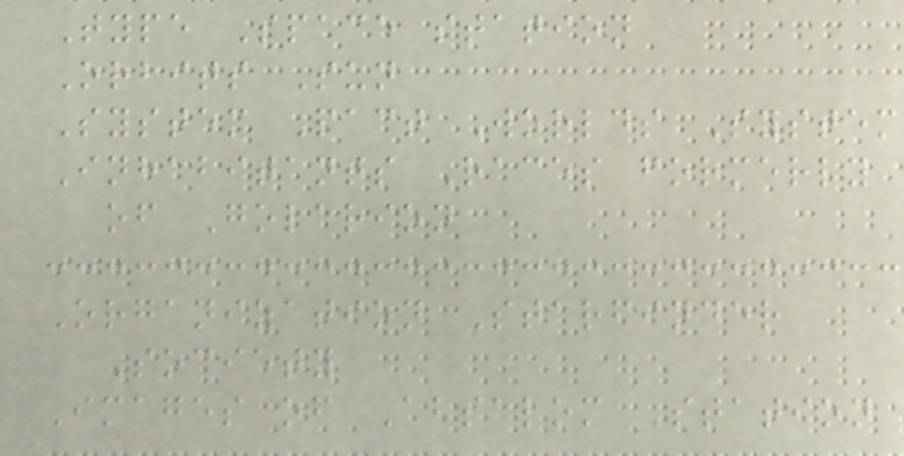Type Space station
Orbits Sun
System Pact Worlds System
Inhabitants Races formerly
of Golarion
Organization Starfinder
Society
Images of Absalom Station
